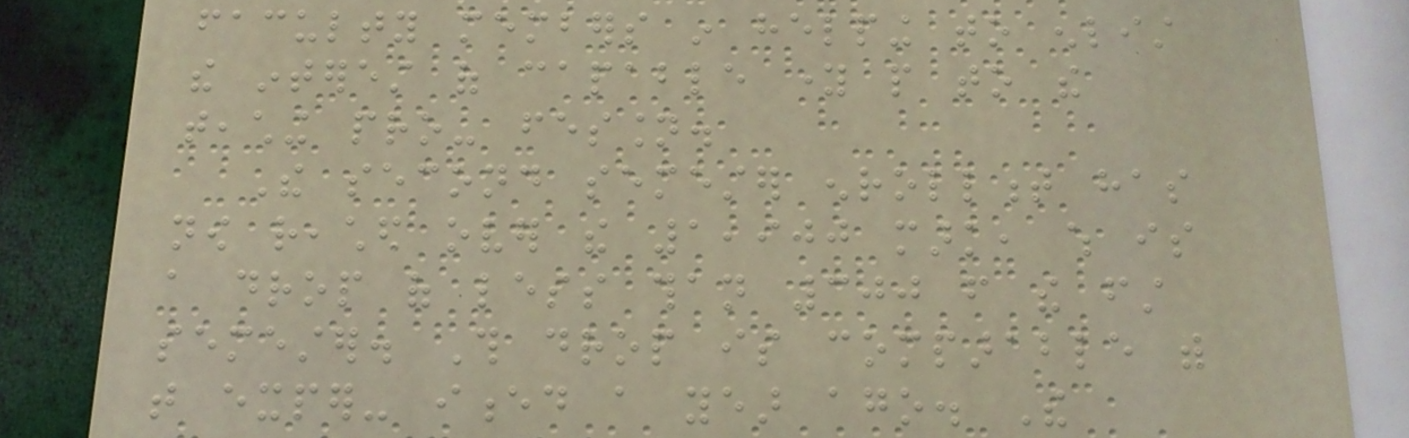faculty members in helping to enlist
the interest of capable young people to the
teaching pro- fession.
The second semester enrollment has
now reached over the 1,900 mark, which is
a drop of less than 300 from the first
semester. This drop is comparable with
that exper- ienced a year ago. The
